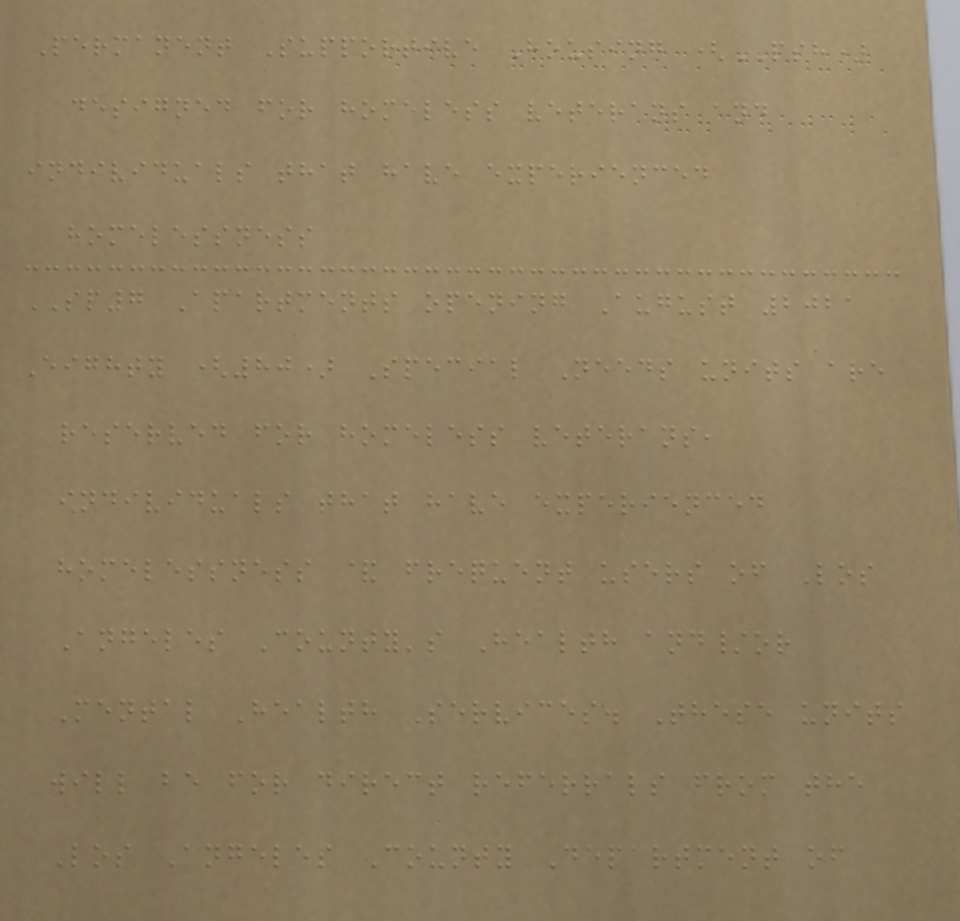Permanent Supportive Housing (PSH)
designed for homeless veterans and
individuals that have experienced
homelessness
SP7 Apartments opening August 2021
Eighty (80) Special Needs units are
reserved for homeless veterans,
individuals that have experienced
homelessness & frequent users of Los
Angeles County's Health and/or
Mental Health Services. These units
will be for direct referrals from the
Los Angeles County Department of
